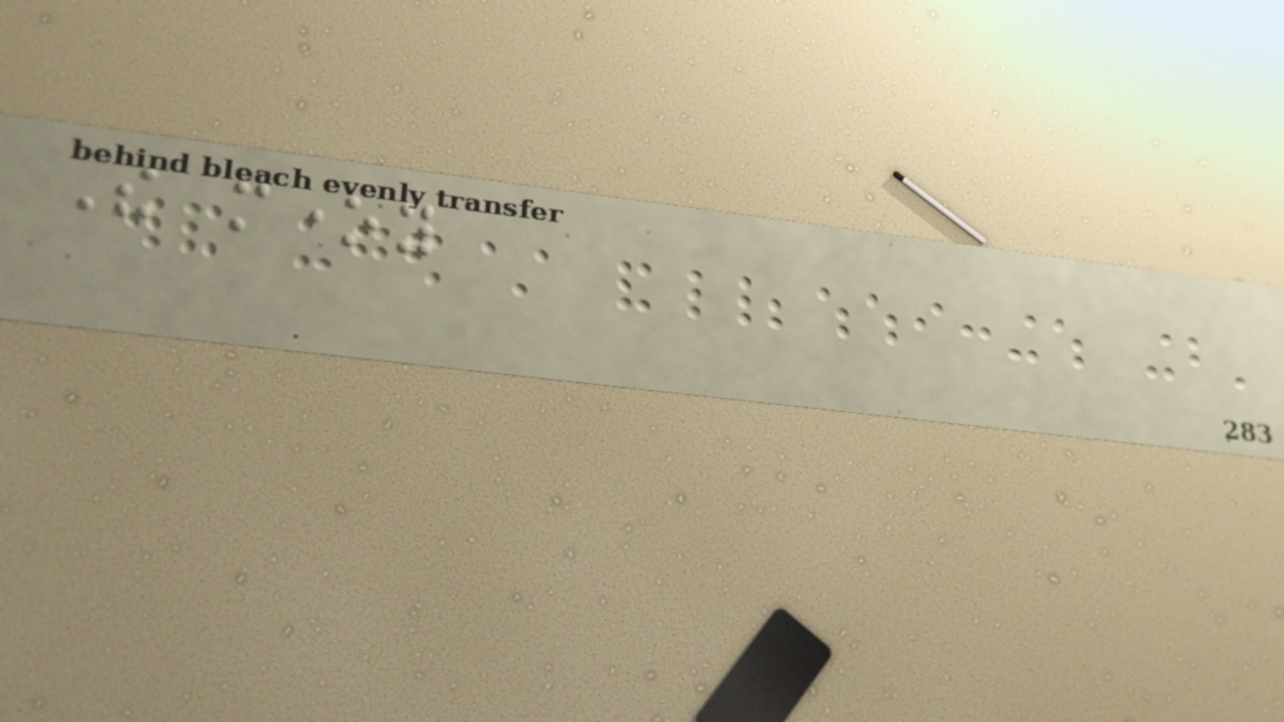The money
